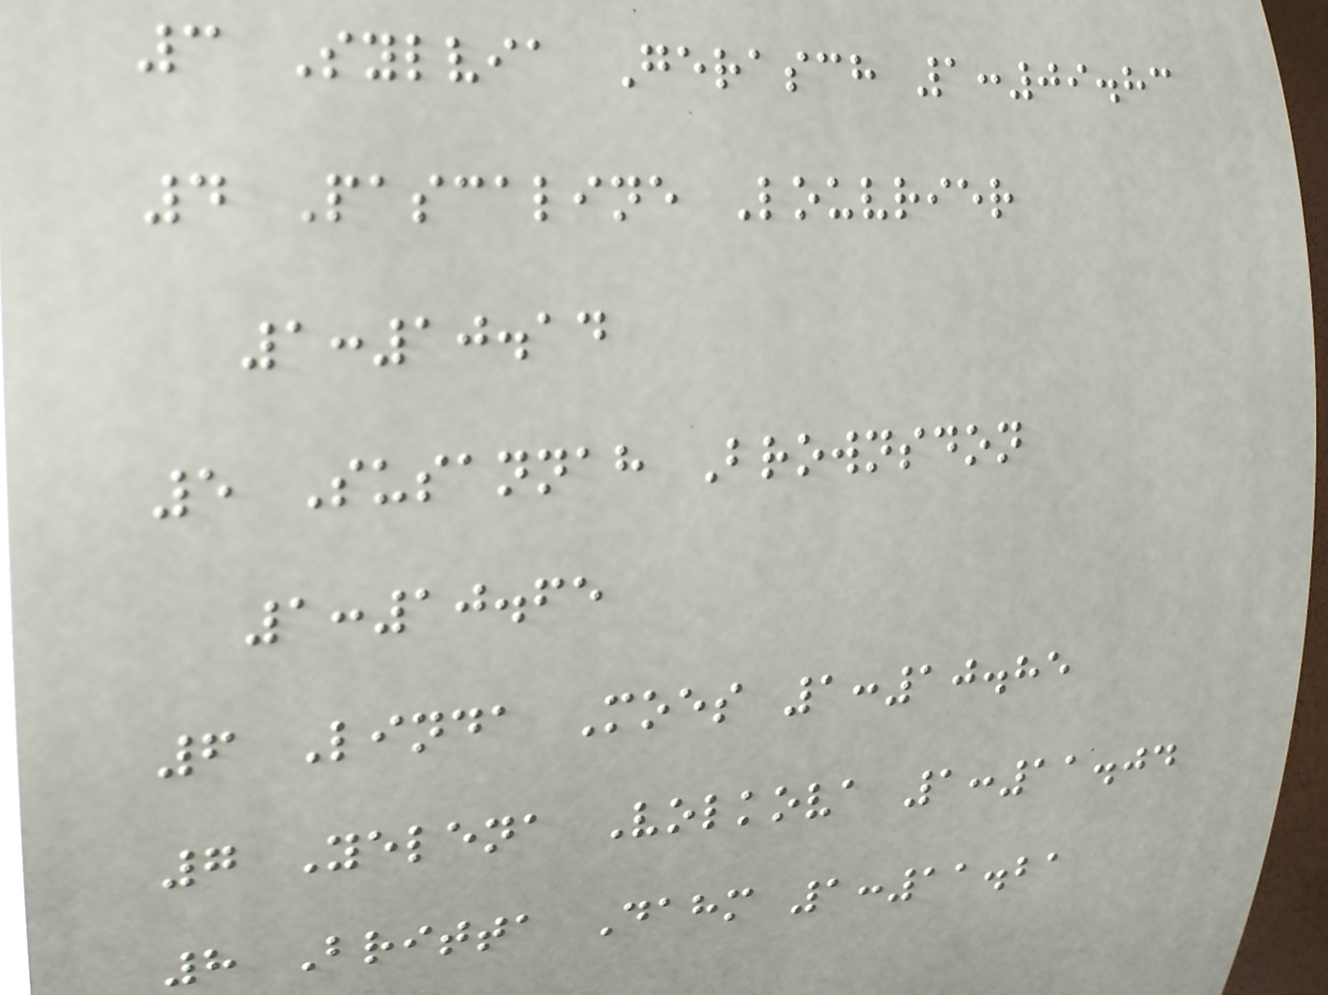3 Sylvia Gerasch 1:09.83
4 Pascaline Louvrier
1:10.14
5 Susannah Brownsdon
1:10.65
6 Linda Moes 1:10.85
7 Yelena Volkova 1:11.04
8 Britta Dahm 1:11.21
